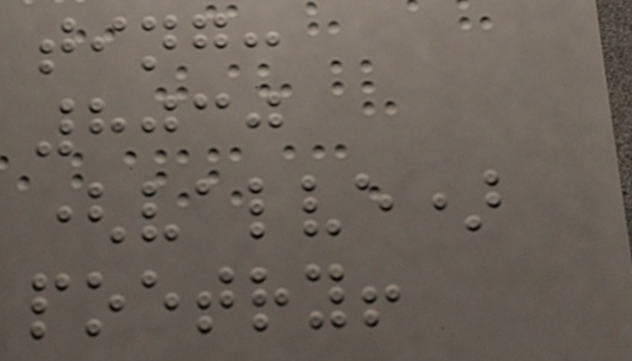ting:
8030
(valve)
poetry!
